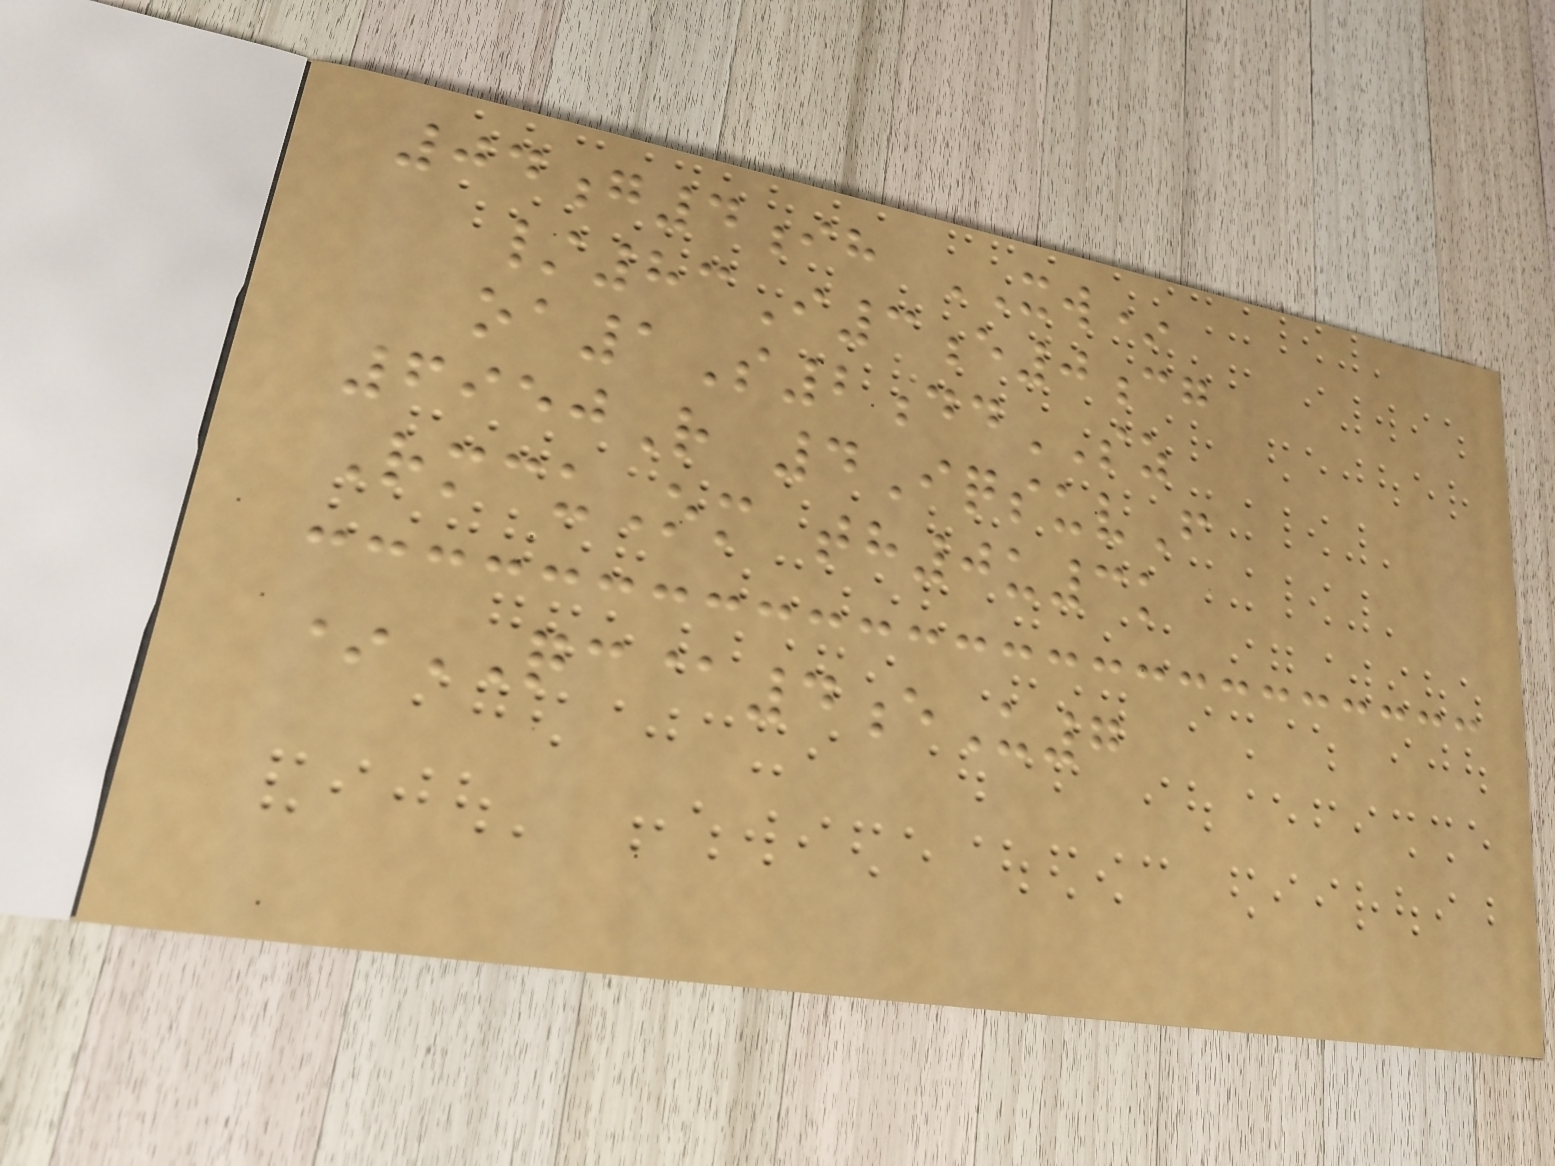04g4ih XW*
/83I3e0cg
oa1S2ddSZ
6950R 4IqsuvF
RmcuOm th0u3k
*QC@4eU7
